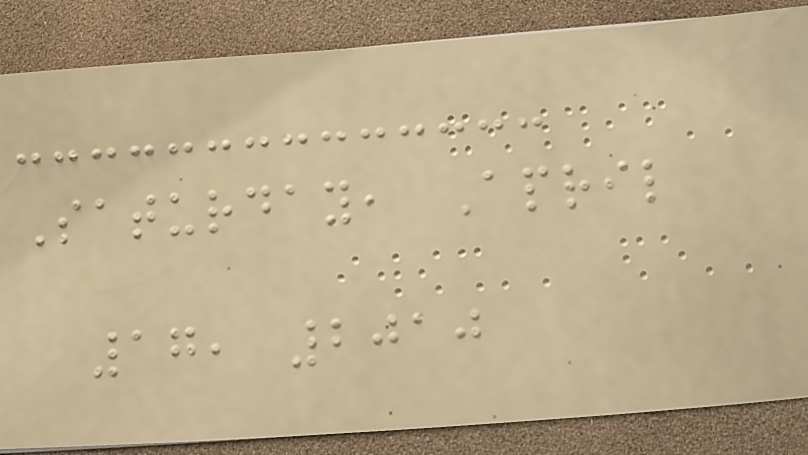Saturday, April
17, 2010
